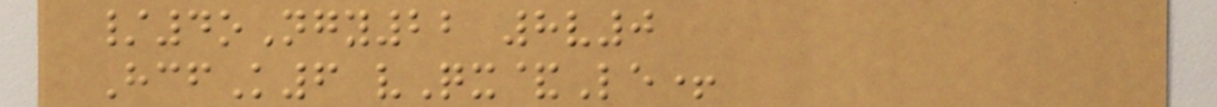/4oNgy22 8v0
HcfK6 vQx&Le+
